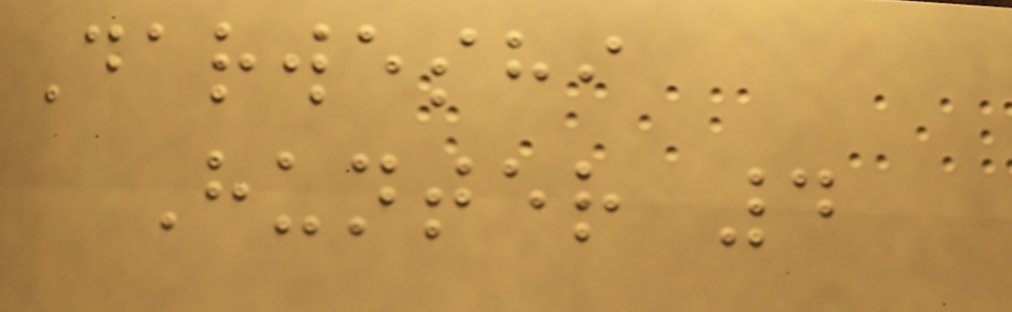Darweshi
Hunter 4
